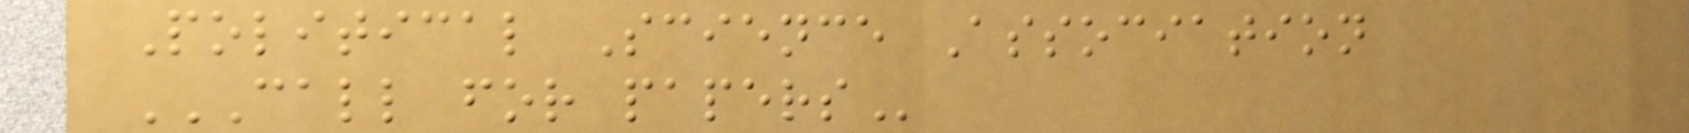Political Science Association
CALL FOR PAPERS
